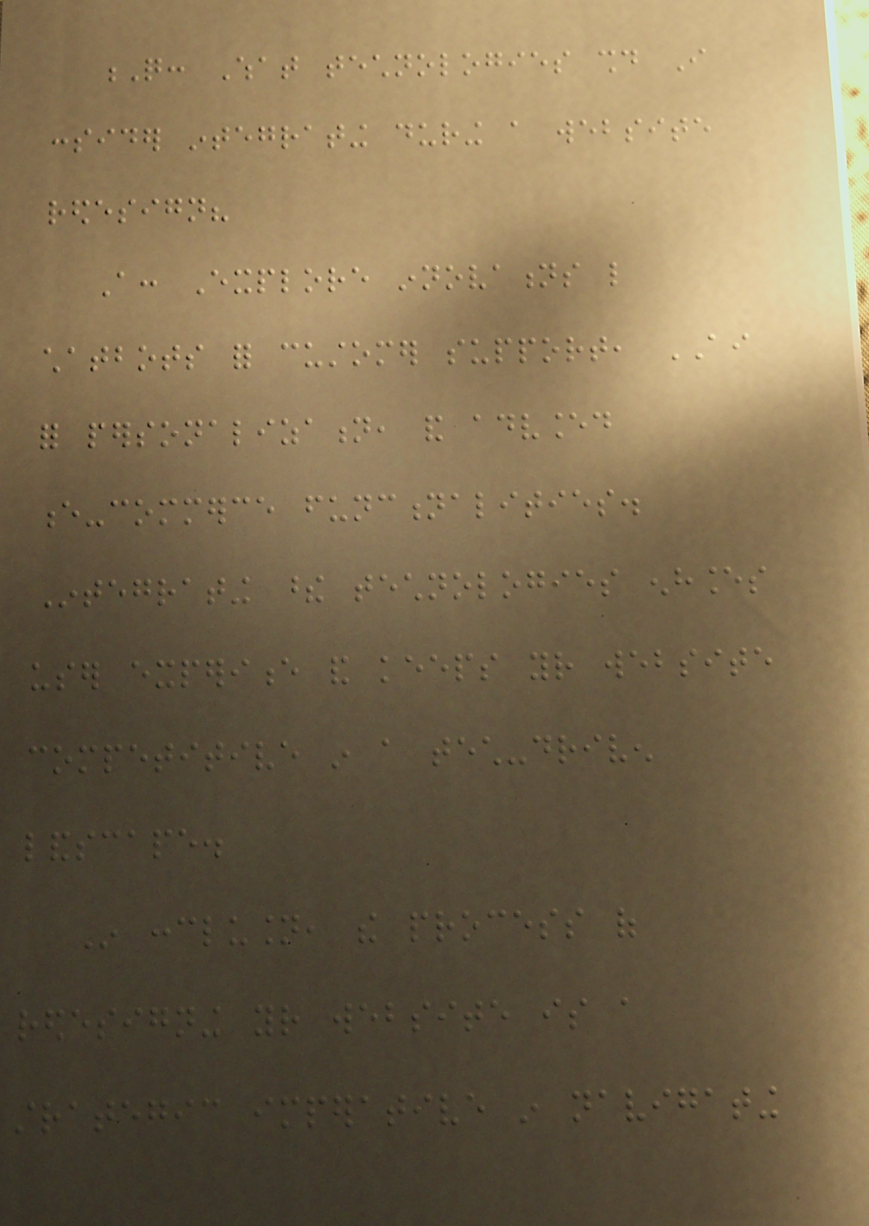Q: What technologies should I
consider integrating during a website
redesign?
A: Explore innovations like
chatbots for customer support, AI
for personalization, and advanced
e-commerce functionalities.
Integrating these technologies enhances
user experience and keeps your website
competitive in a tech-driven
landscape.
In conclusion, the process of
redesigning your website is a
strategic imperative in navigating
